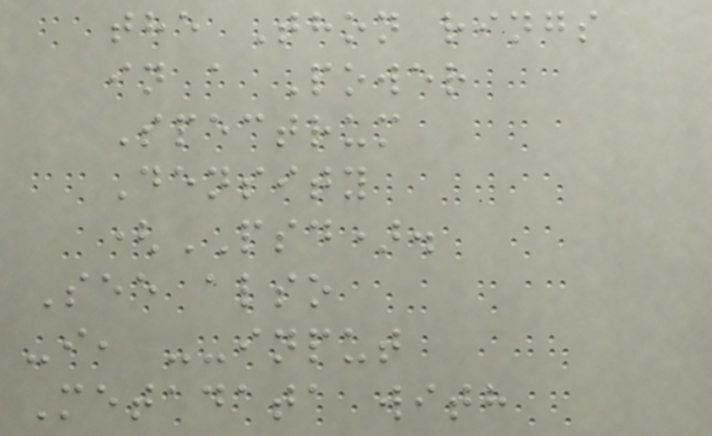the Thon rings
in a Power
Spectrum
Density
(PSD).
See also
-i, --input
Metadata with
